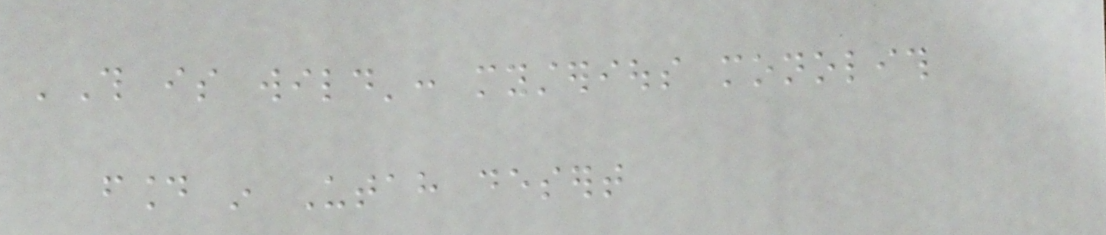'This is wild': mysterious monolith
found in Utah desert
